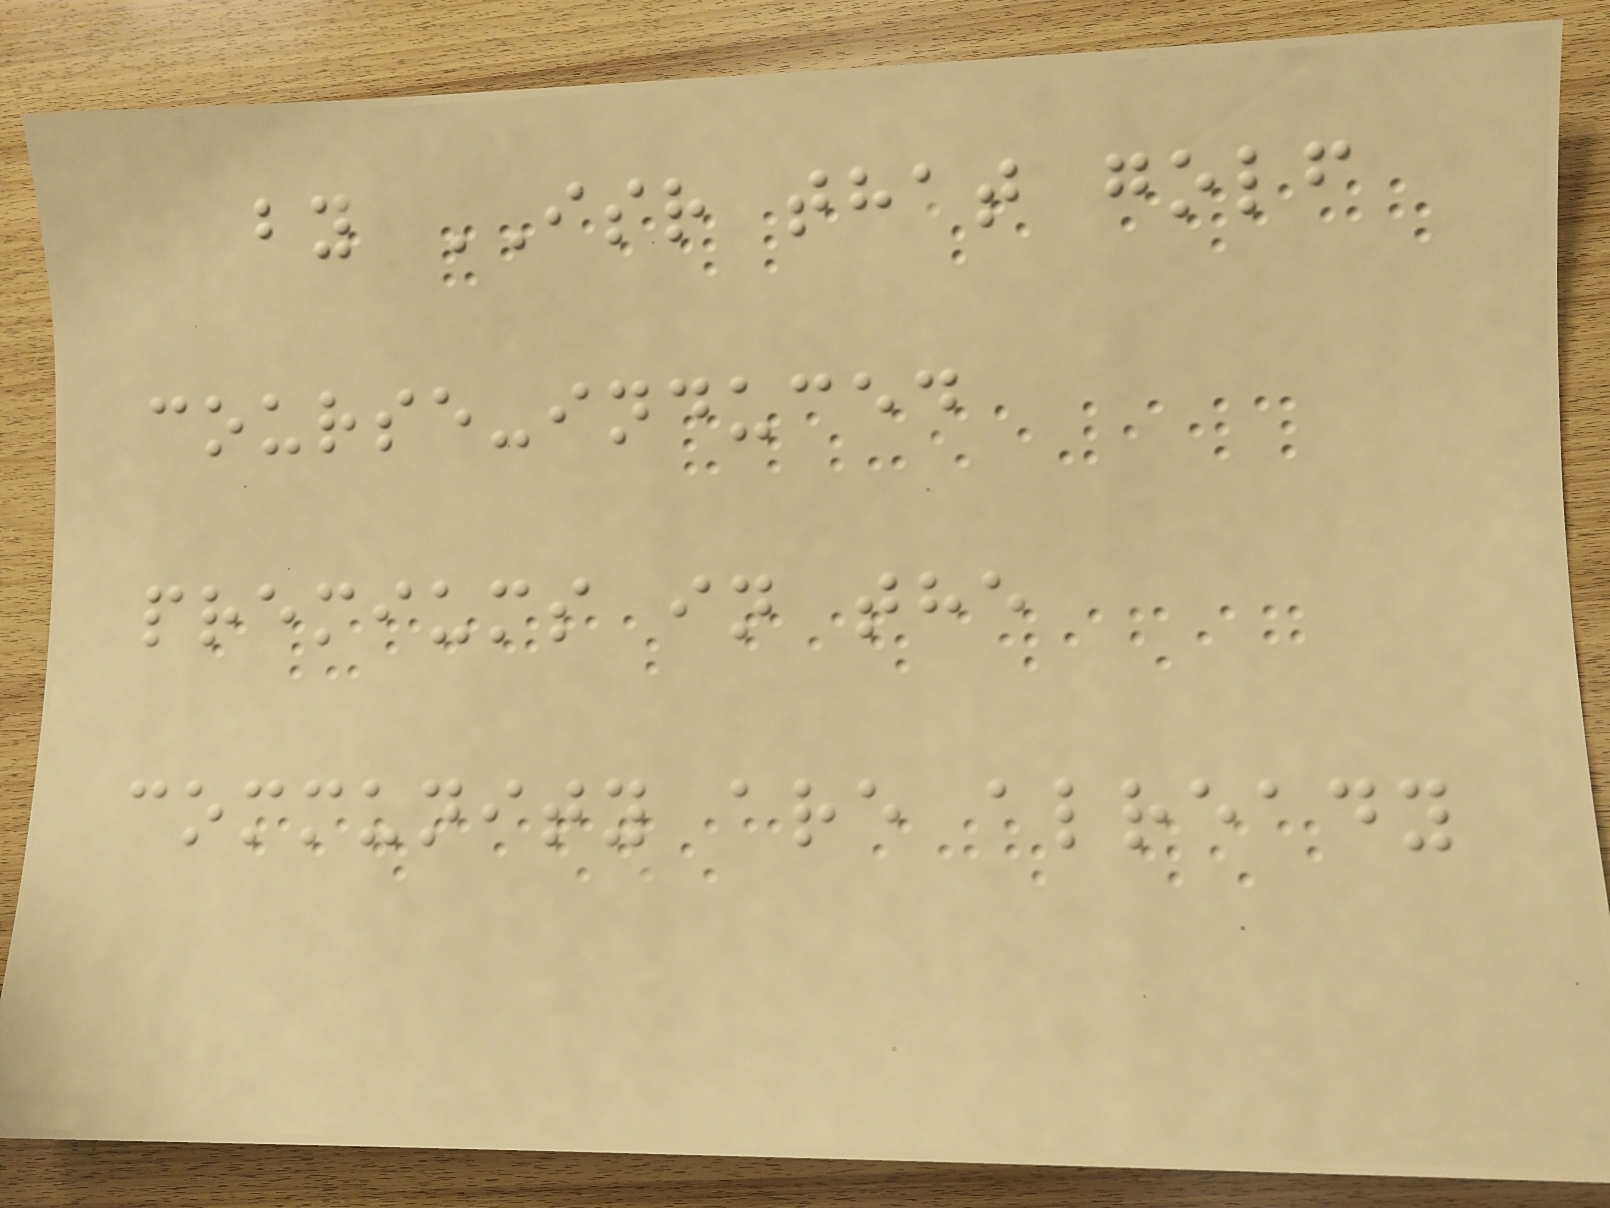by ISR that golf
course-induced
premiums in the
community are already
